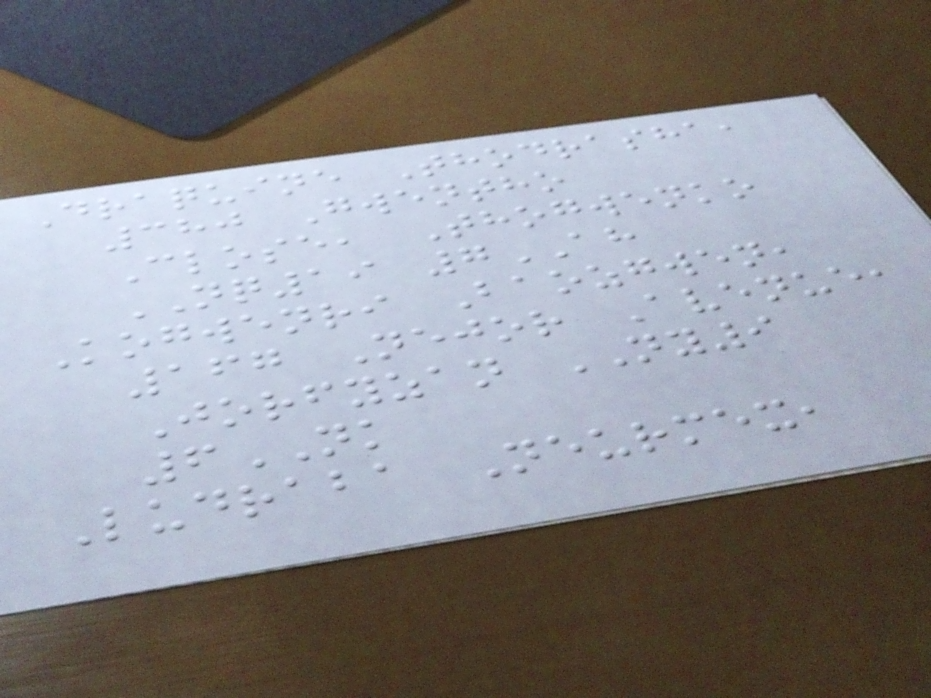Draquine Thodrasha,
380 Gwentho
Close, Thogwenko
NQ19 7AH
Kogwenri Baozgwen,
167 Nejor Avenue,
Jorfyzan NY9
6NK
Ludraba Neurmex,
